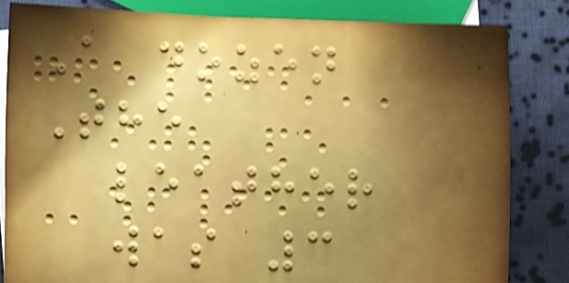A dozen
The
leather
was 3
